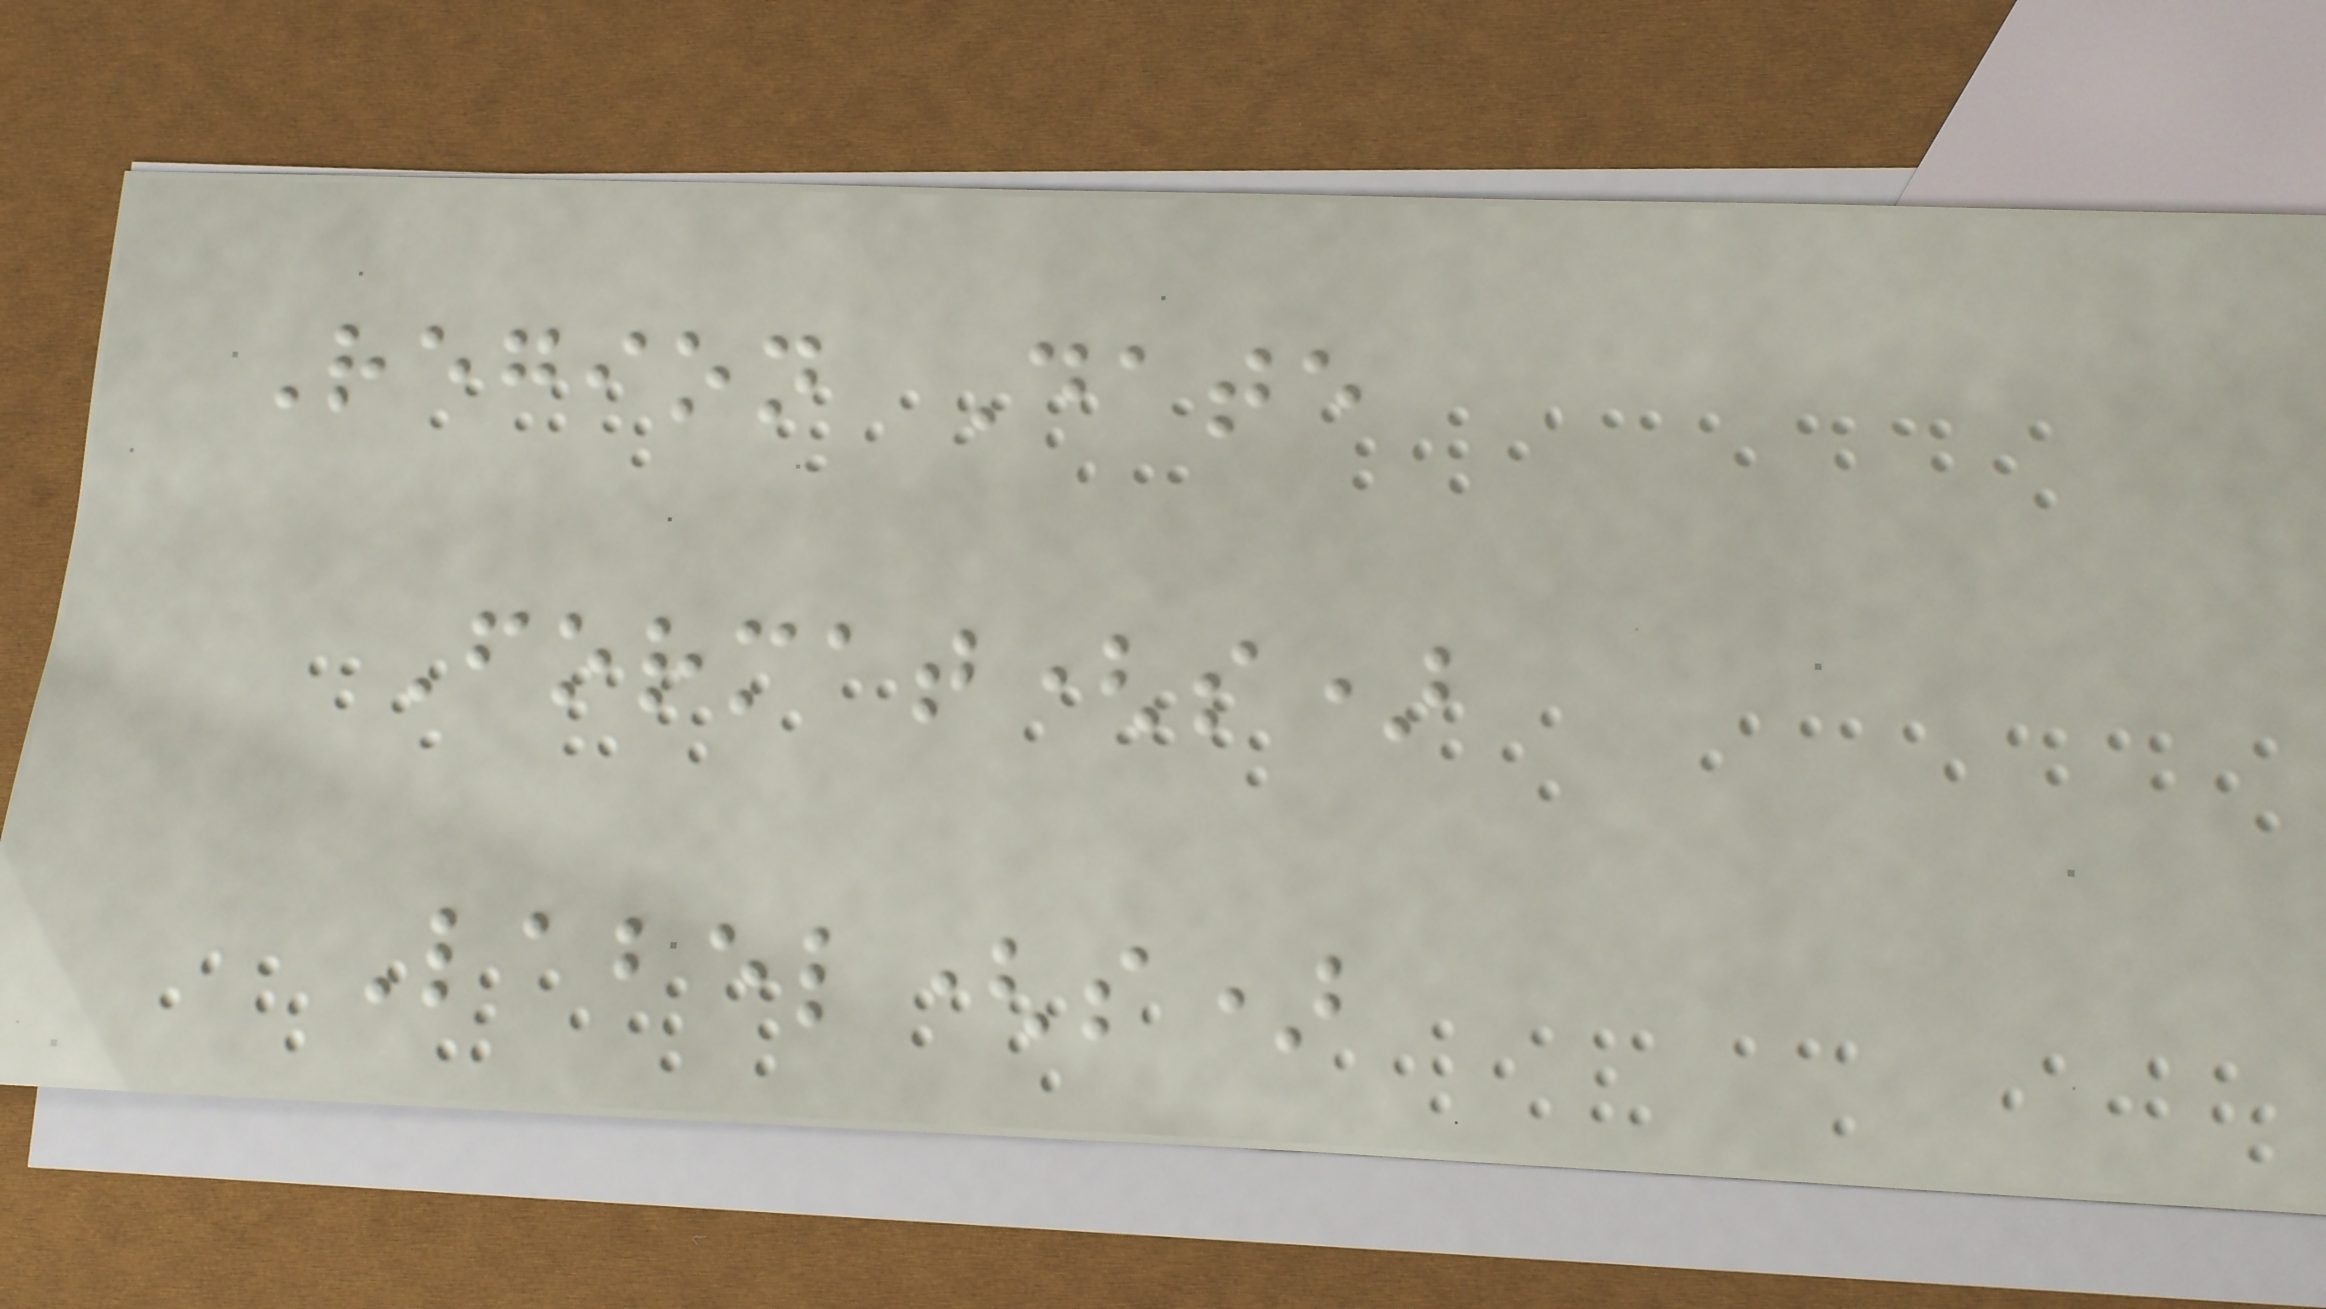Region Date
Format(s)
Label(s)
